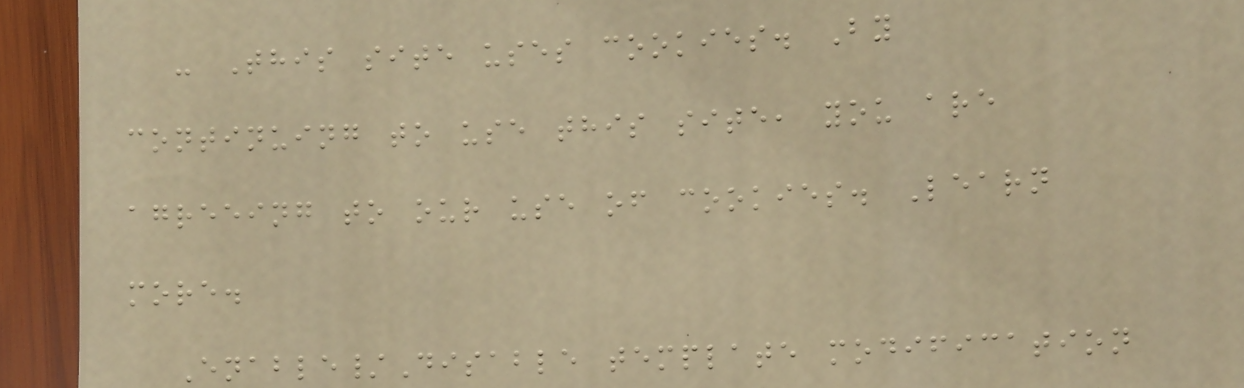- This site uses cookies. By
continuing to use this site, you are
agreeing to our use of cookies. Learn
more.
Enable/Disable template modification
